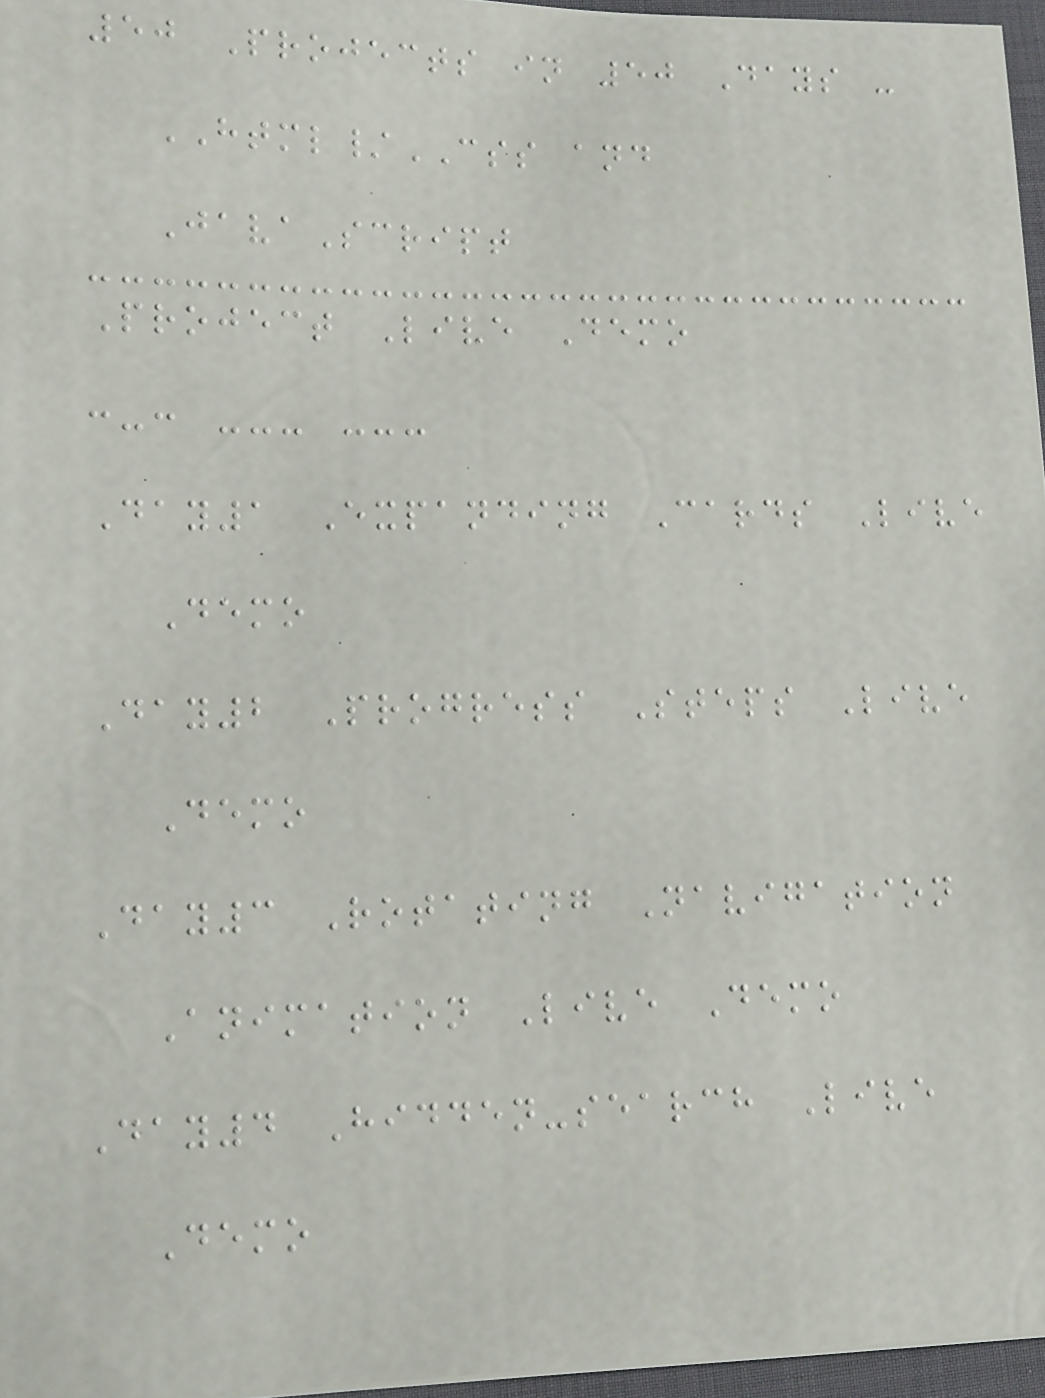50 Projects in 50 Days -
HTML/CSS and
JavaScript
Project Live Demo
:-: --- ---
Day1 Expanding Cards Live
Demo
Day2 Progress Steps Live
Demo
Day3 Rotating Navigation
Animation Live Demo
Day4 Hidden-search Live
Demo
